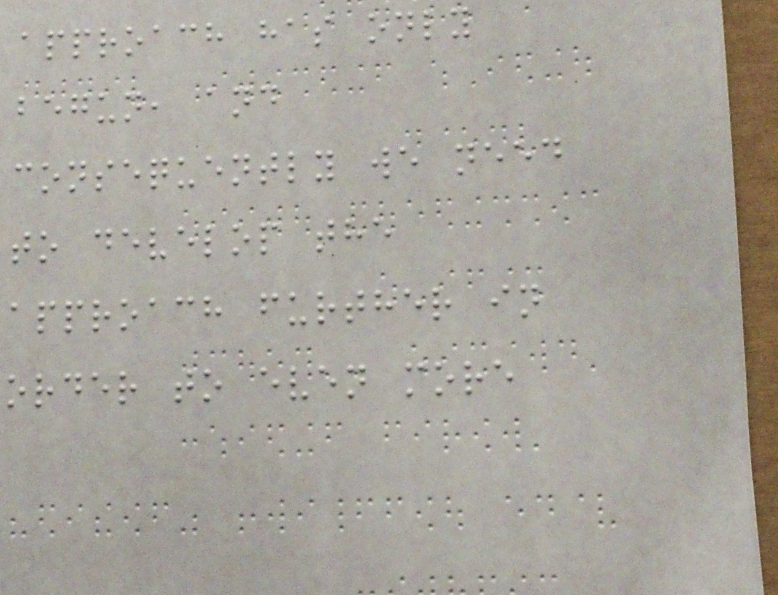approach has only
begun, and
consequently we need
to develop the
approach further in
order to even more
